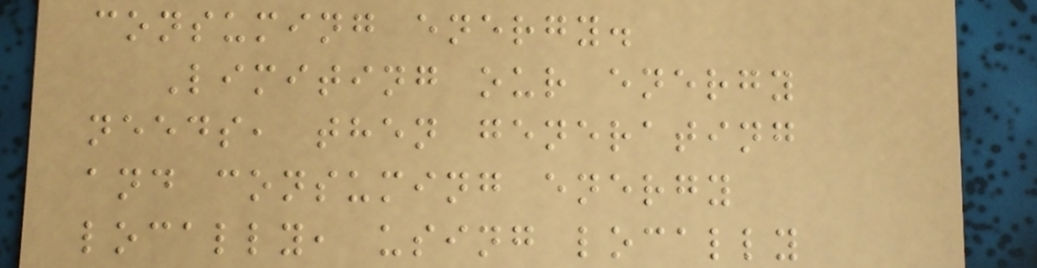consuming energy.
Limiting our energy
needs, then generating
and consuming energy
locally, using locally
